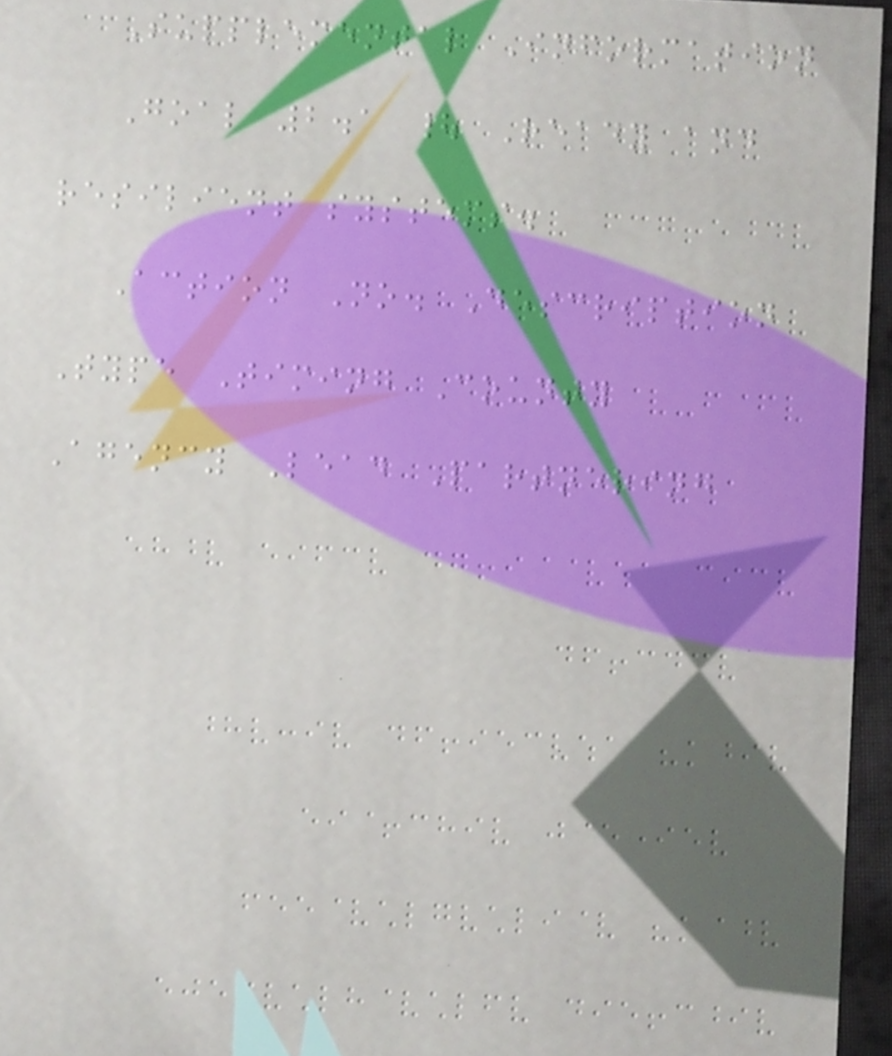Supplemental Information
Goal 2.1 | Ready and
resilient systems.
Action No. Description
Type Timing County
Agency Lead Partnering
